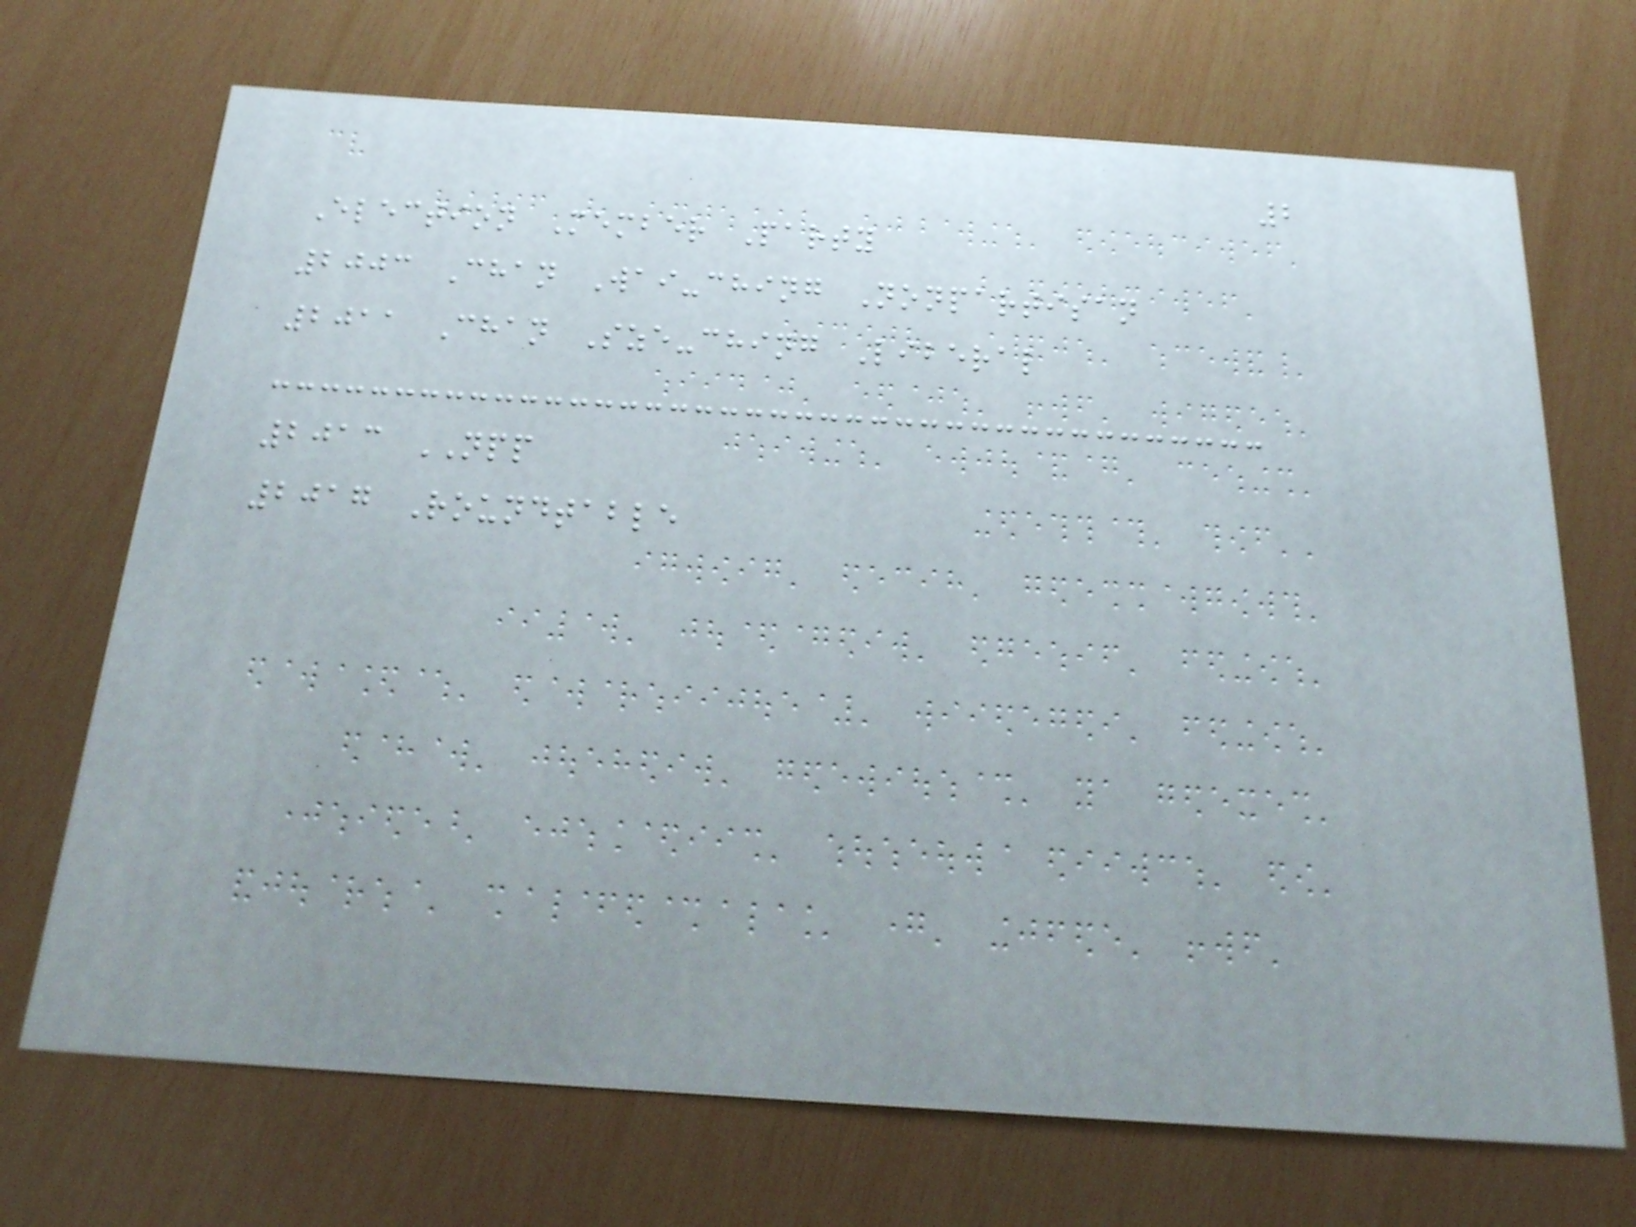2
Election Member Party
2003 Chan Wai-ching Nonpartisan
2011 Chan Sze-ching Liberal
2013 NPP
2017 Roundtable
